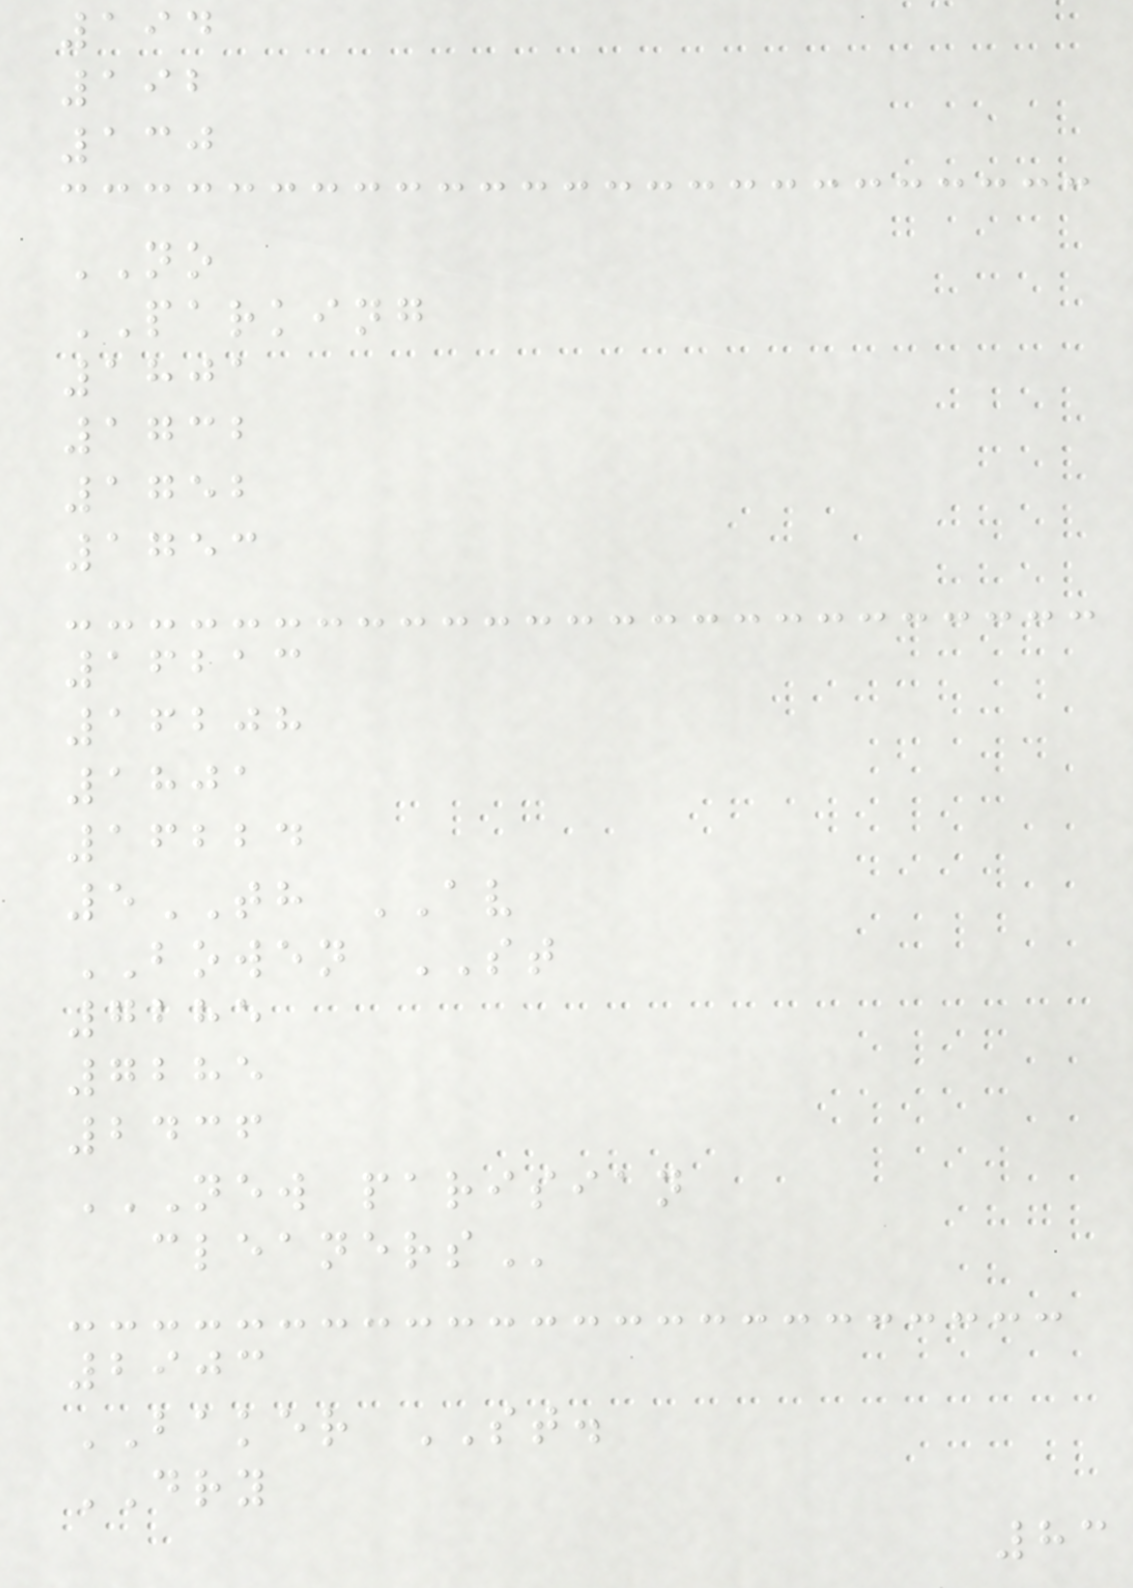194
192
130
NO
PARKING
1801
1732
1752
1753
16213
16208
1801
16224
5TH AV
BOWEN ST
7285
7285
2436
NEW PARISIAN
CLEANERS
2903
BAKER ST.
DRY
83
